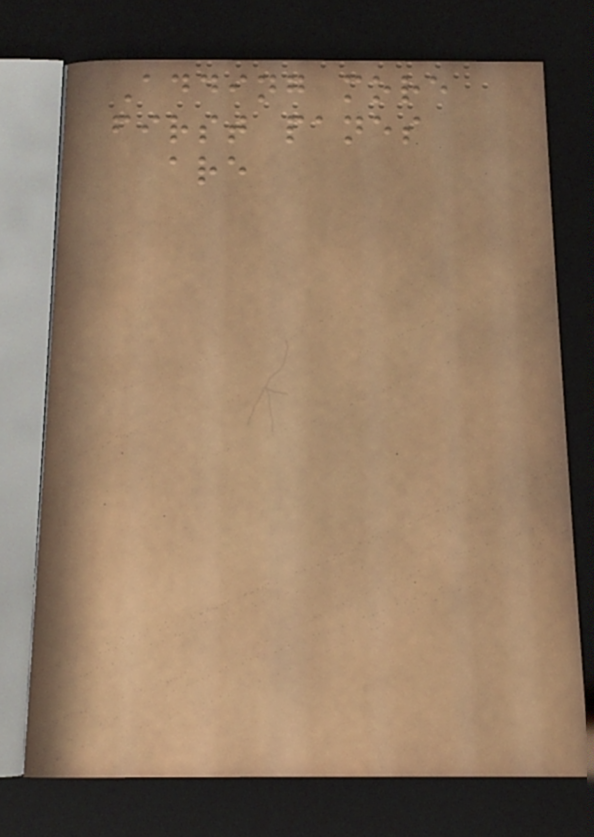Adding more
first panes
are
